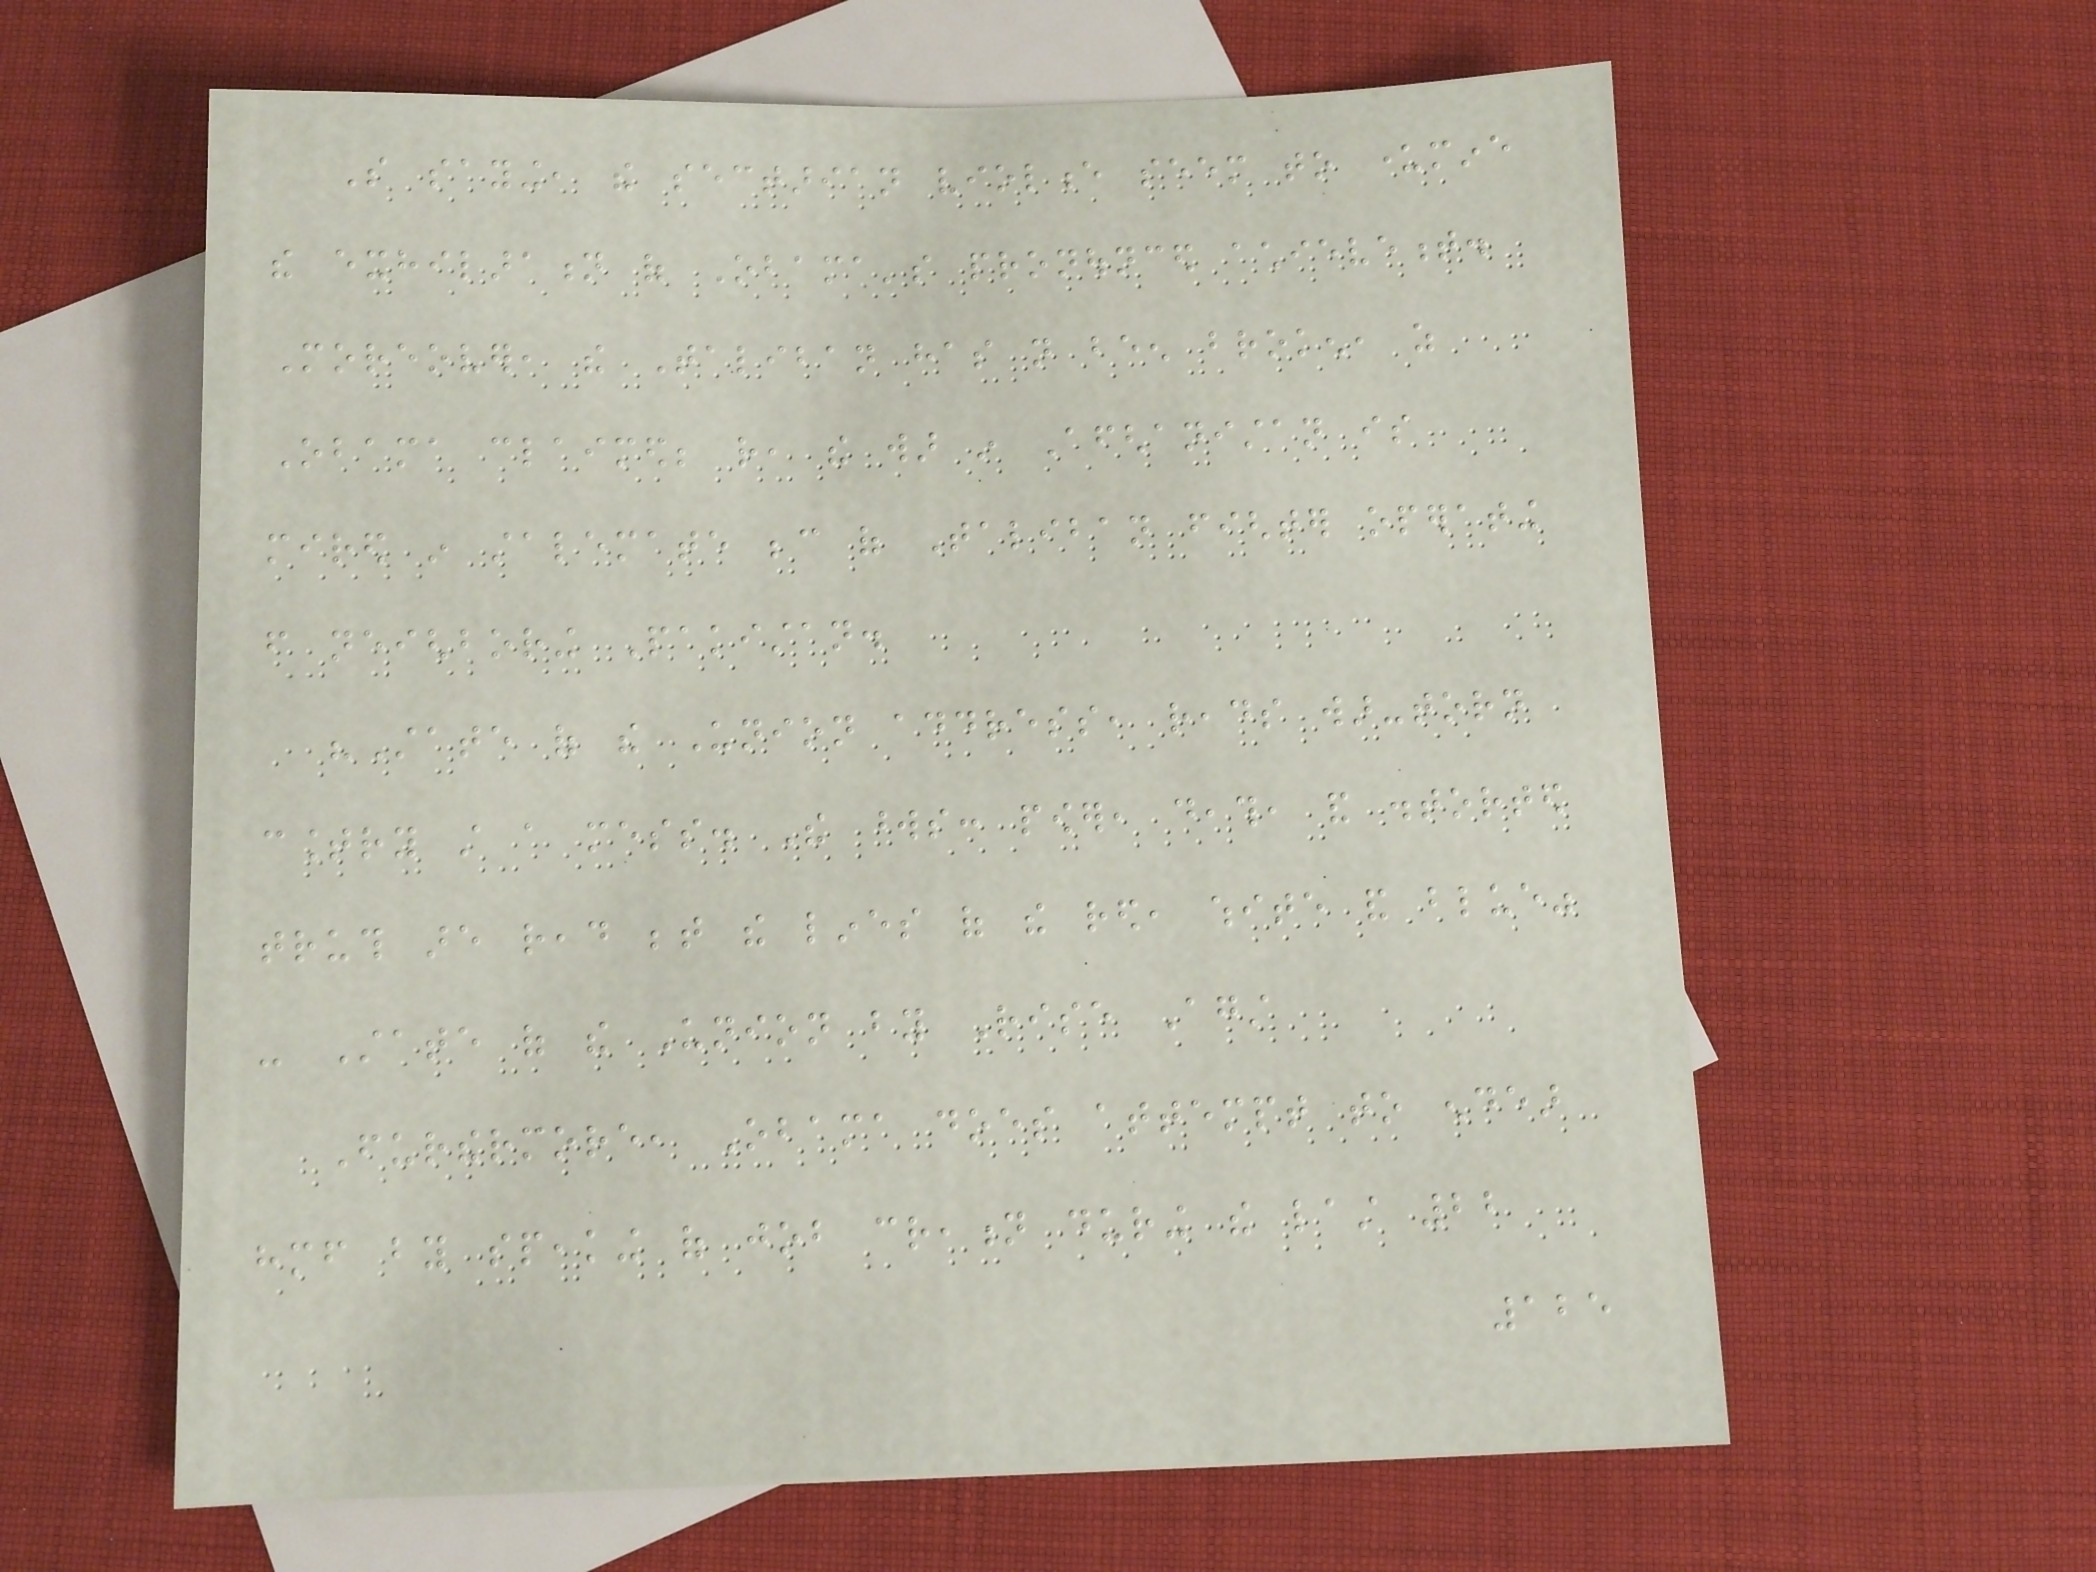So saying, the sectarian violence seem to undermine
the exhilaration of Obama's pronounced achievement.
Moreover, the Taliban has not been broken, as
Obama claimed; rather, the war in Afghanistan is
mired in stalemate because of Taliban fighter operating
from neighboring Pakistan.
"State of the Union address, reads war-torn
country still a mess. The words: power, death, and distorted
truth are read between the lines of the red, white and blue"
- State of the Union by Rise Against
Furthermore, Obama does attempt to endear
himself by speaking of job creation during the last 22
125
